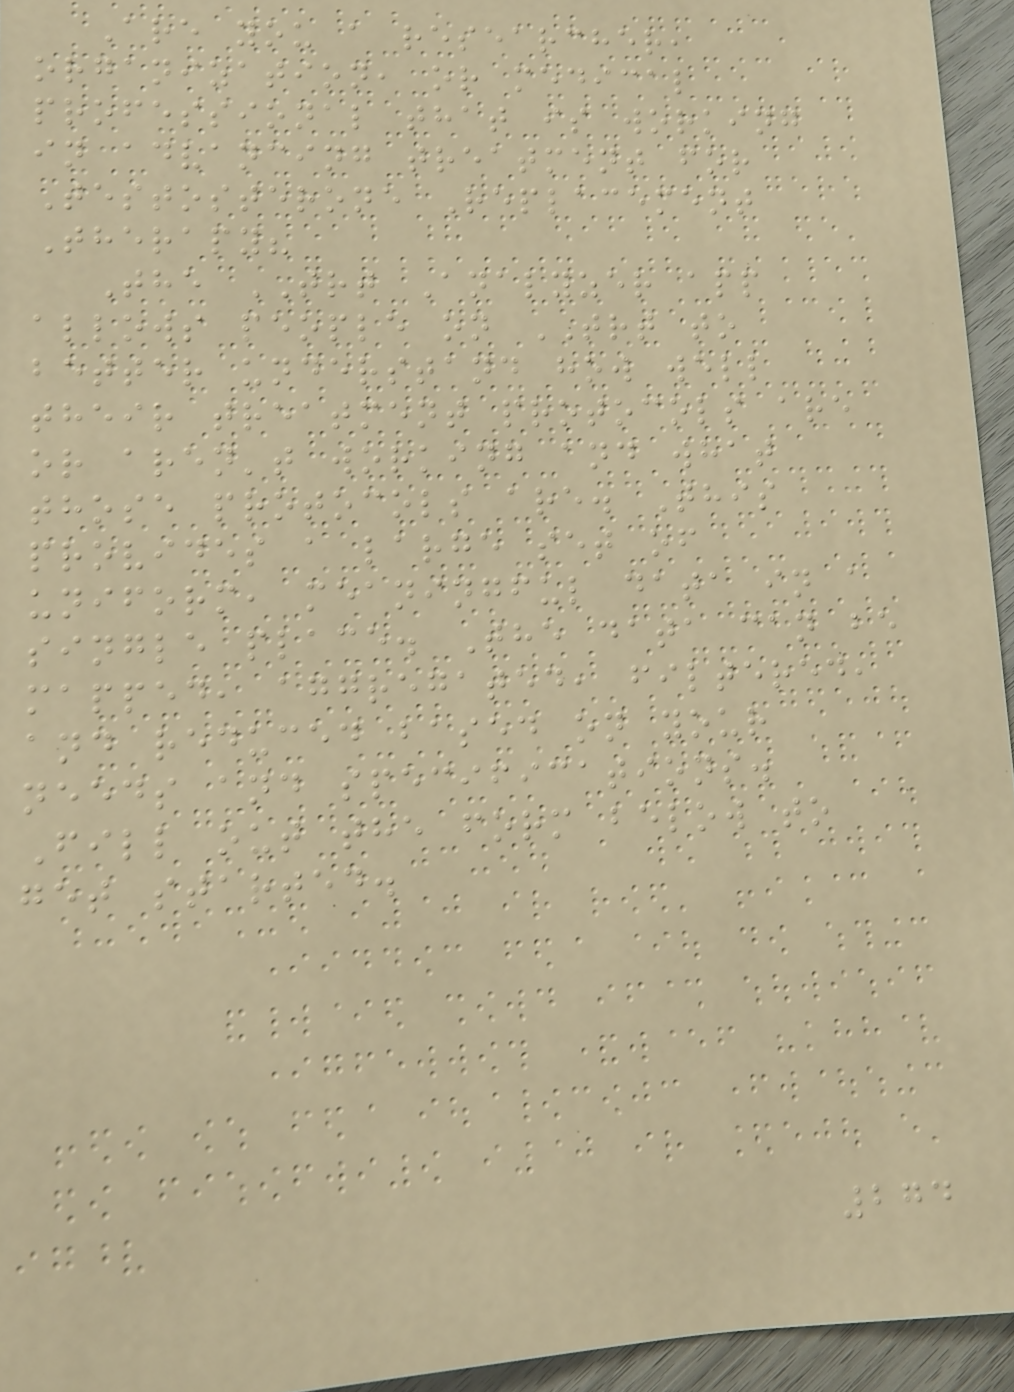Are you a researcher,
organization, or medical
professional that is working
in advancing treatment for
Testosterone Replacement
Therapy?
The TRT Analyzer app
allows people on TRT to
better understand how well
their treatment protocols are
or aren't working and what
those protocols are. This
provides a large set of
uniform, meaningful data in a
single place. The data can be
mapped, aggregated, filtered,
and reduced based on your
needs and specifications.
Fill out the form below to
get started.
274
